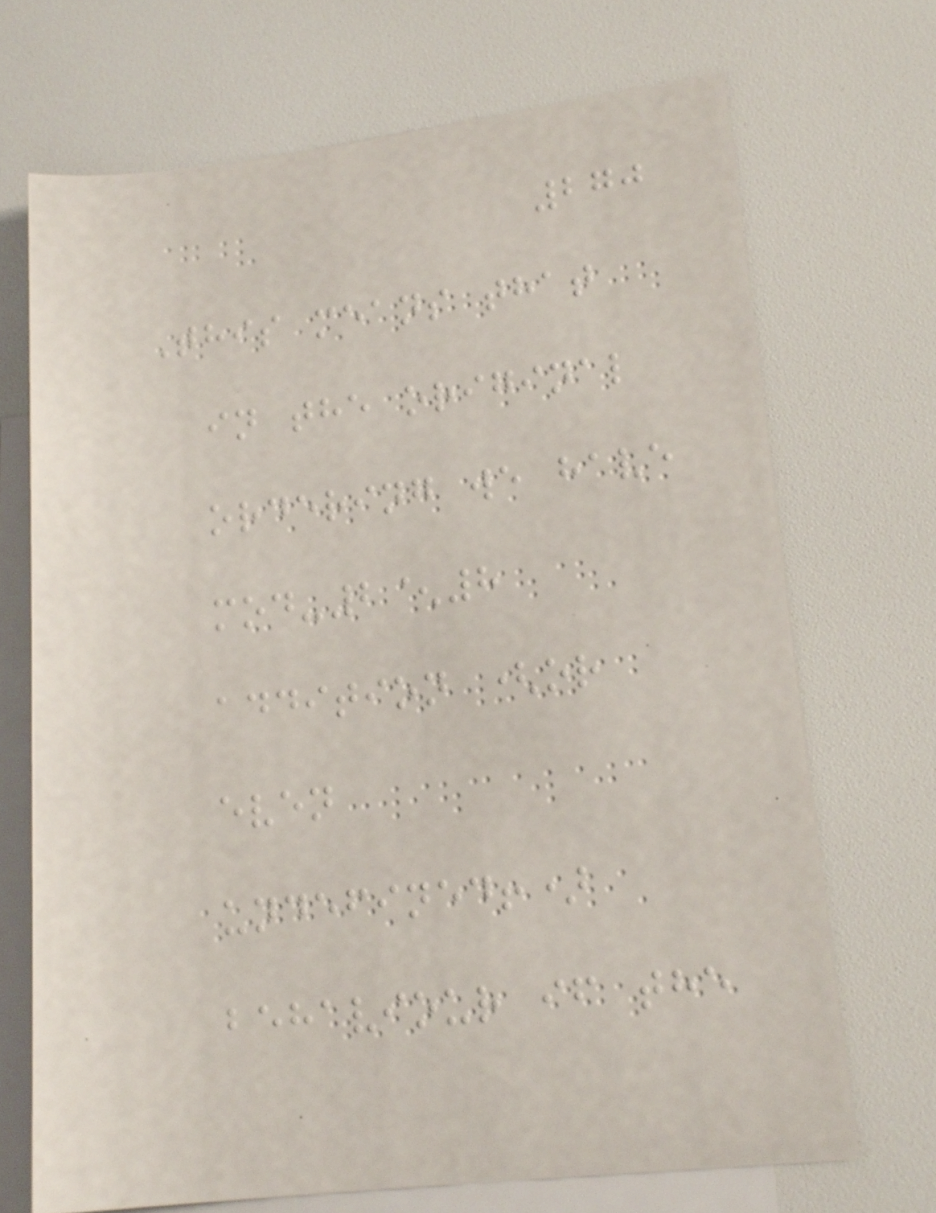270
This means that
in the original
ordering we have
mod-2^8
addition (or
even
undefined!)
behaviour if the
